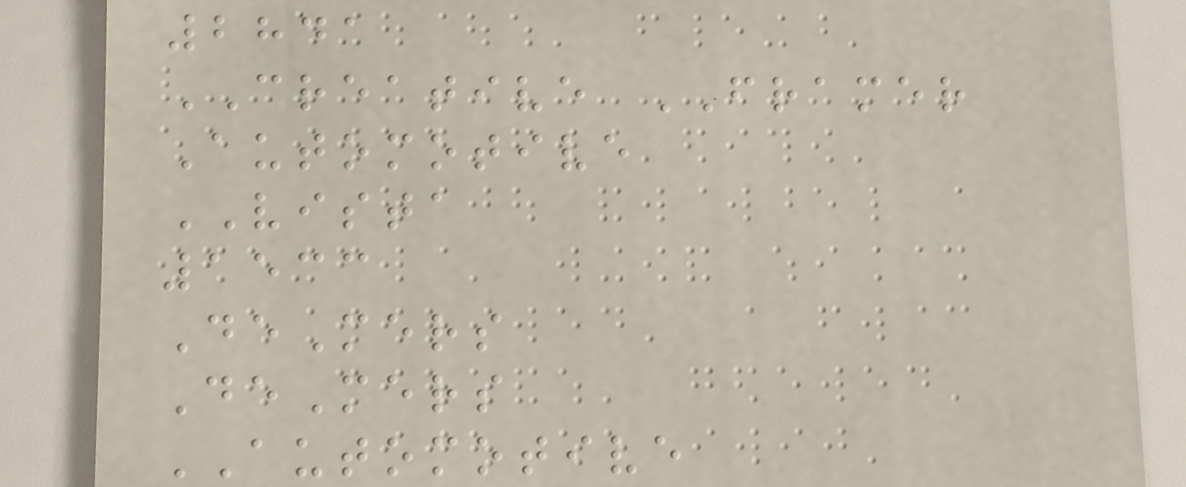2841
CREATIVE FRAMER
Automotive
VISTA
1533
DeMers
DeMers
AUTOMOTIVE
